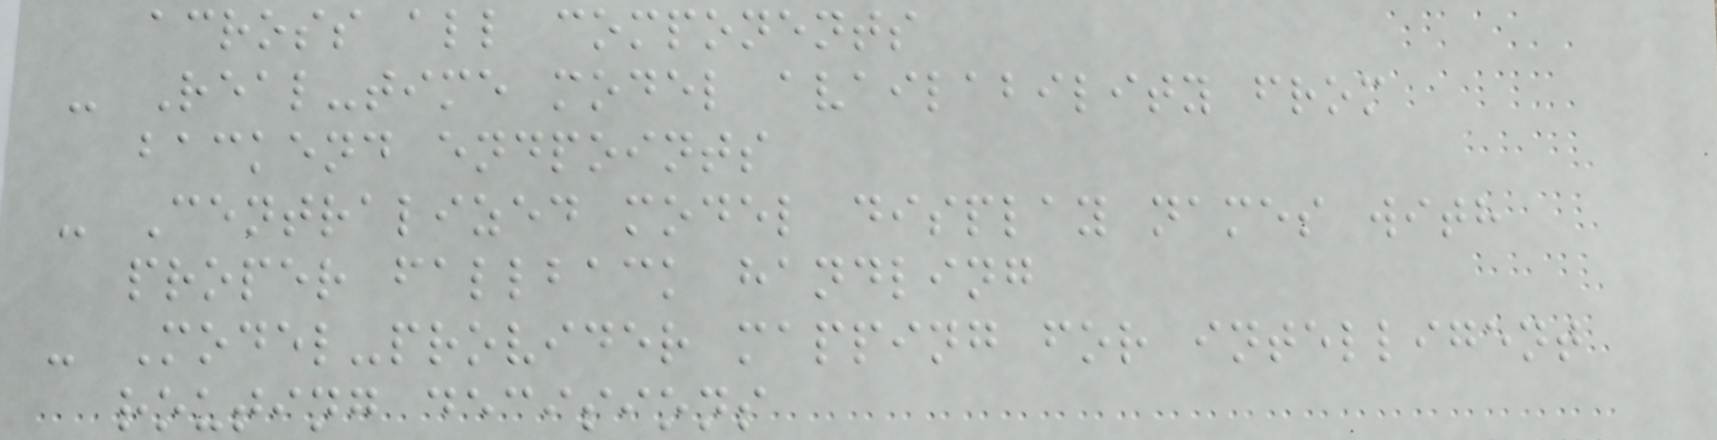across all components
- Real-time model availability from
backend endpoints
- Centralized model display names with
proper fallback handling
- Model-provider mapping for intelligent
routing decisions
